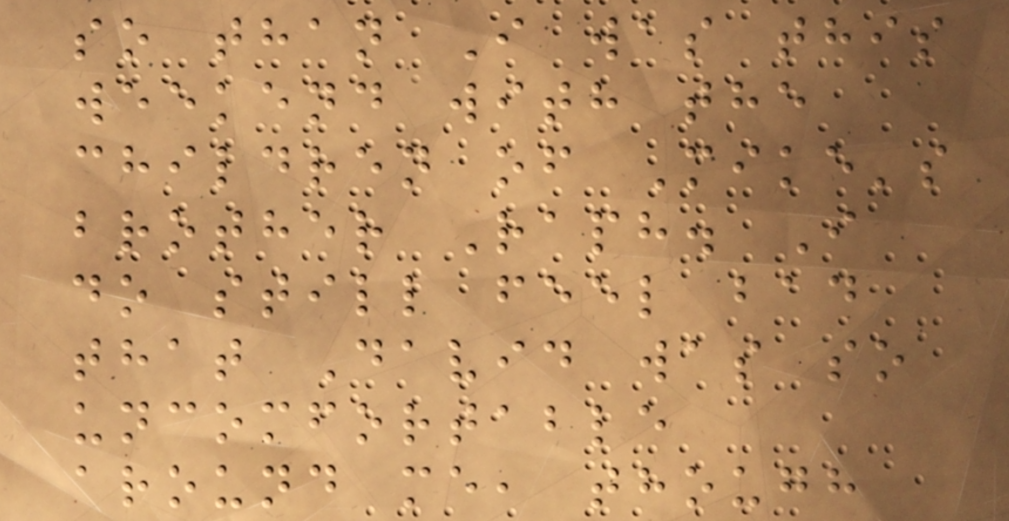so than I was this
weekend with the
children of Mike's
brother Raph. I
do still feel bad
that David was so
uncomfortable
around me, though
